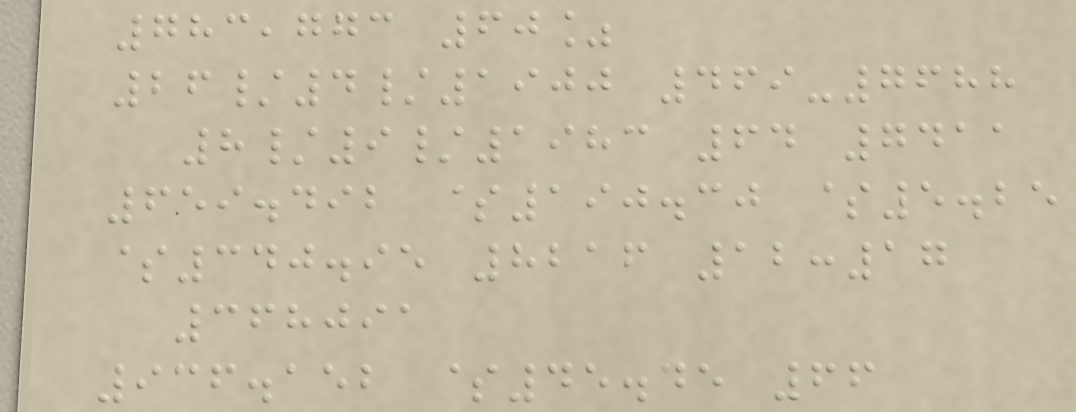783,773 60%
26/4/1900 469-7688
8/9/1983 64 7411
659.492 $190.30 $5.25
$340.95 8216 12:17
368091
936.152 $45.45 66
